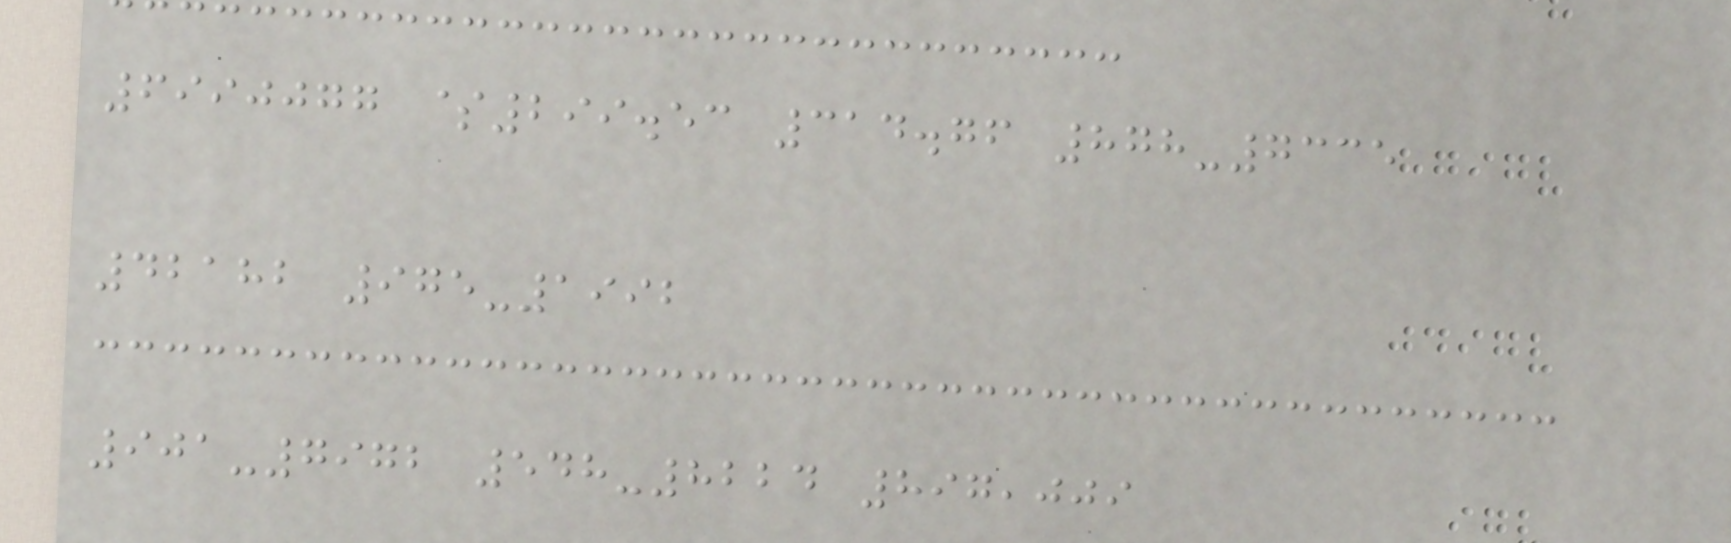6990077 $299.53 314.76 878-7335
42182 975-1992
901-7972 548-8224 897,009
